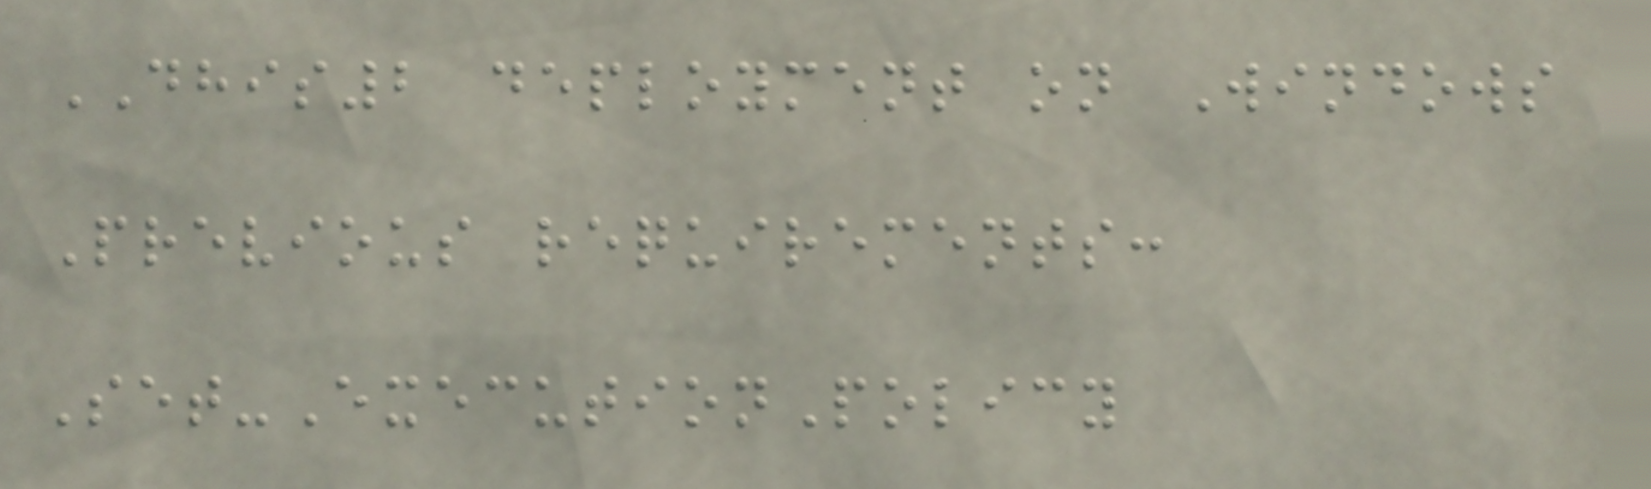DHIS2 deployment on Windows
Previous requirements:
Set-ExecutionPolicy
